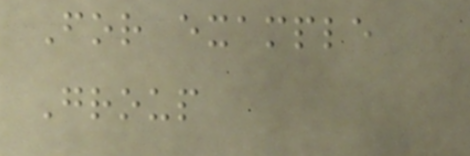For example
Group
